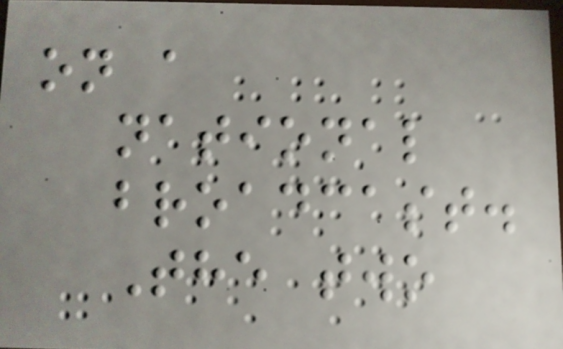on a
national
broadcast.
The two
